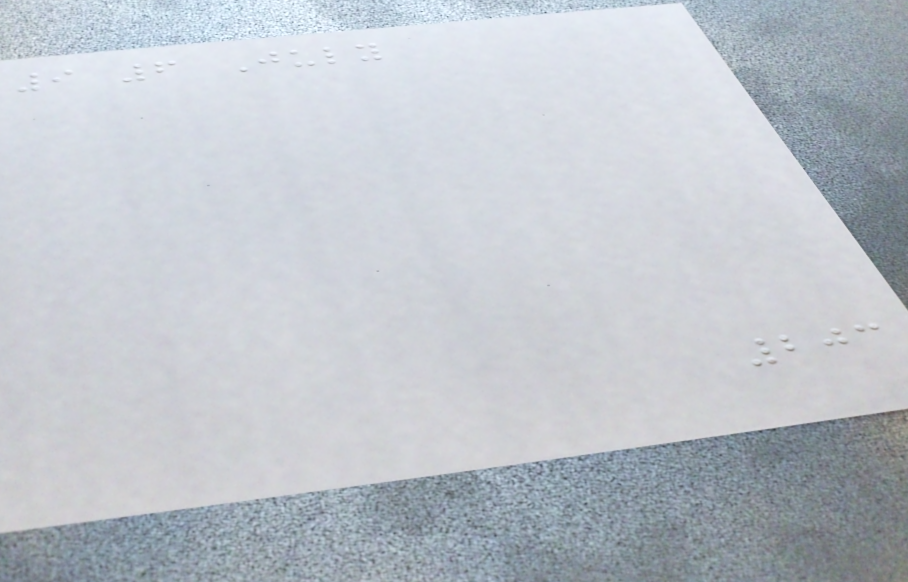9 6 July
203
